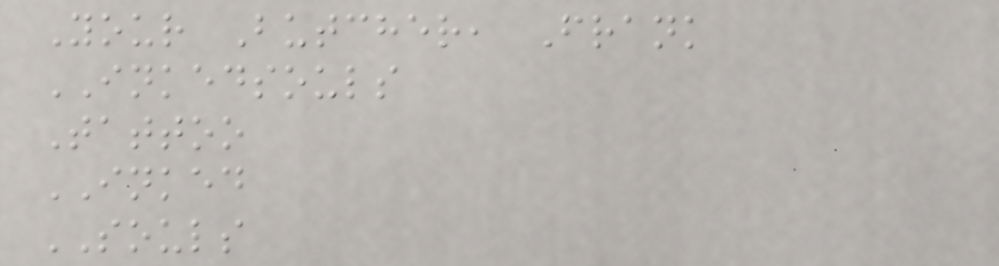Your Butcher, Frank
INKEDSOULS
Tattoo
INKED
SOULS
